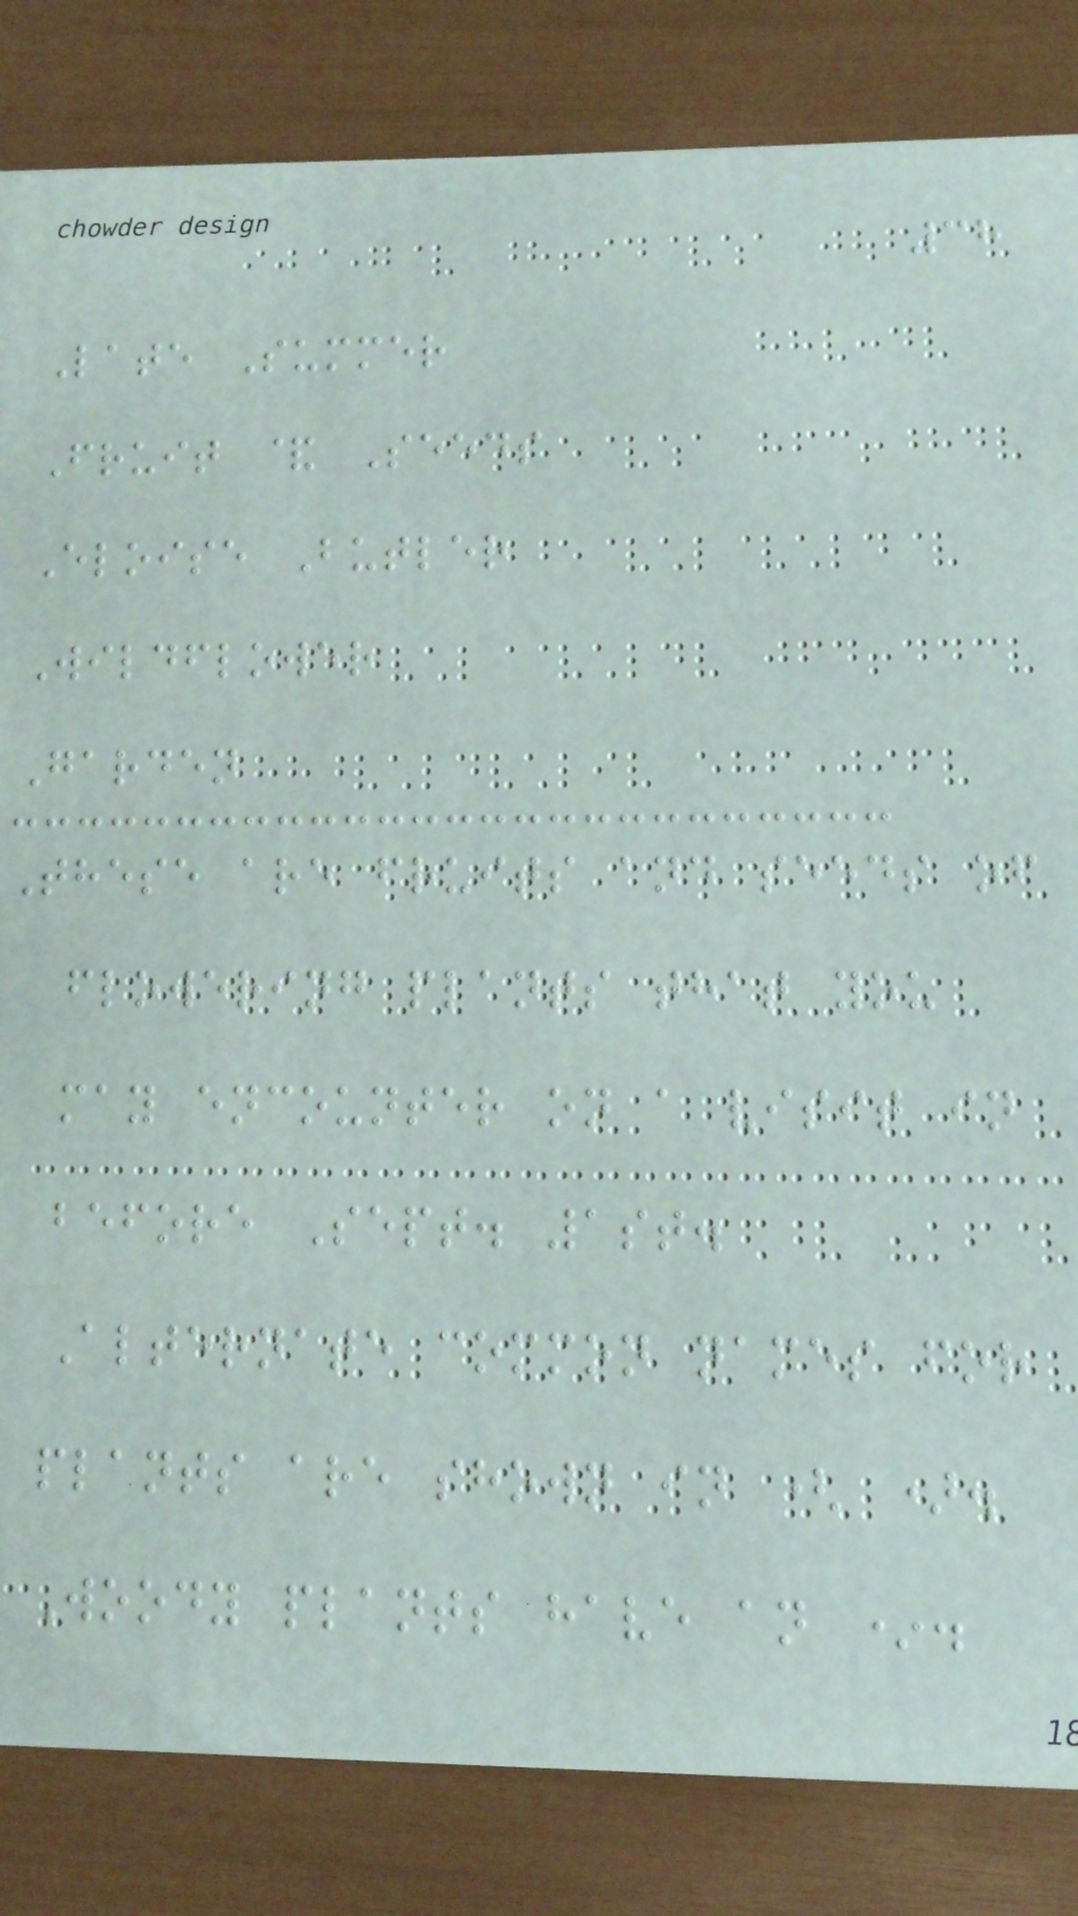38
Late Summer
Fruit & Seeds
Eloise Butler
Wildflower
Garden
These are fruits and seeds of
flowering plants that you
may encounter on a visit in
before Sept. 1st.
Alternate common names for
plants are shown in ( ).
Woody plants have an *.
